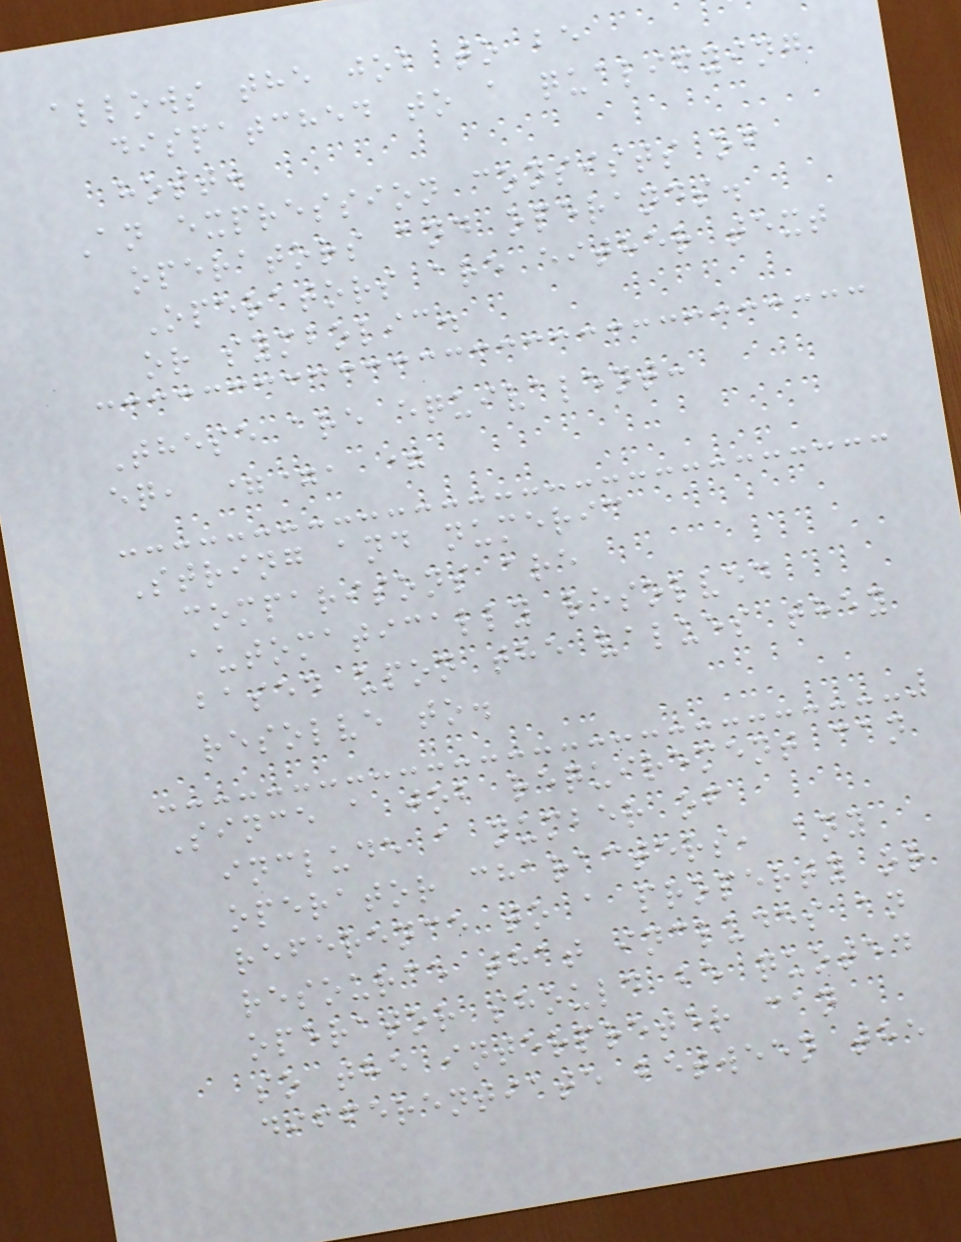allows the job to be
dispatched to a qualifying
host.
An expression consists of
operators and operands.
Operators are either text
or symbolic.
These are equivalent:
eq, ==, =
String and numeric
comparisons are
automatically resolved
based upon the values they
resolve to.
Since a job requirement can
include a number of
operator characters, any
reference to a property or
resource that includes an
operator should be quoted
so the interpreter can
differentiate between the
